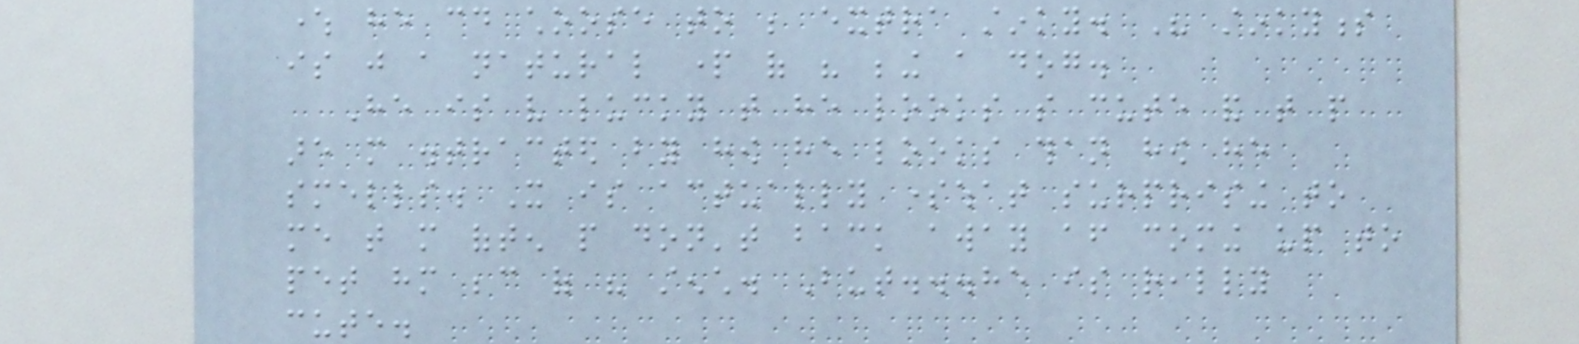where he could choose to be extra stinky. His stinkyness
is just a natural part of his being a dog.
He is very lucky that he looks so cute and that people
are more distracted by how he looks than how he
smells. It is actually somewhat surprising to
me that more often people don't back away after coming up to
pet him because of his stench. But...he is really
cute.
